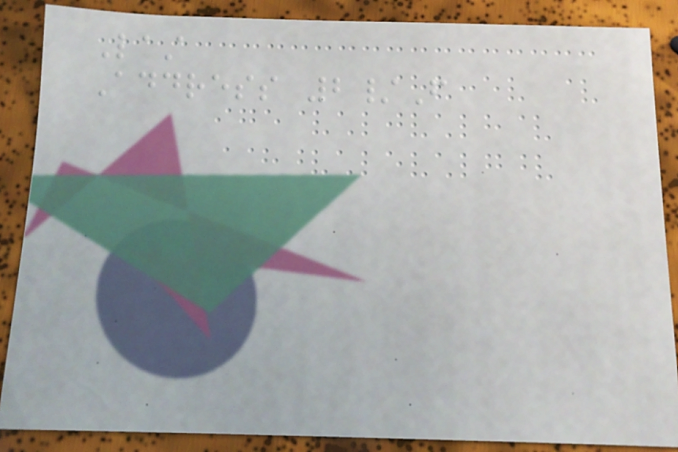Last
Address 2/F
